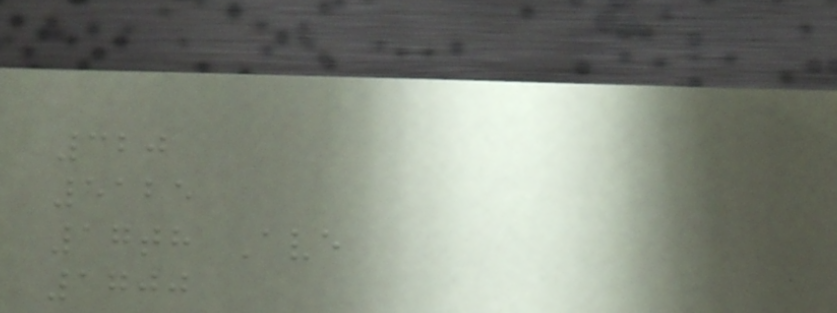320
5125
17th Ave
1700
